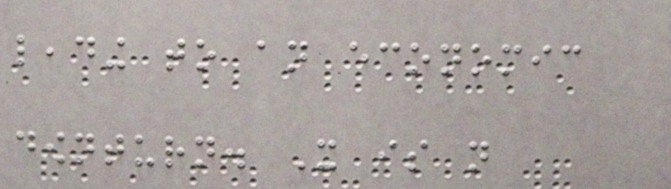leading to an economic
downturn. It is not
